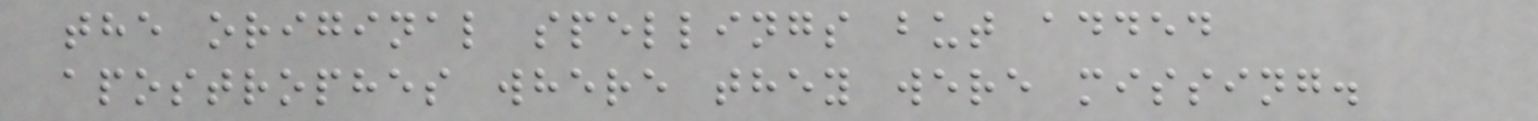the original spellings but added
apostrophes where they were missing.
